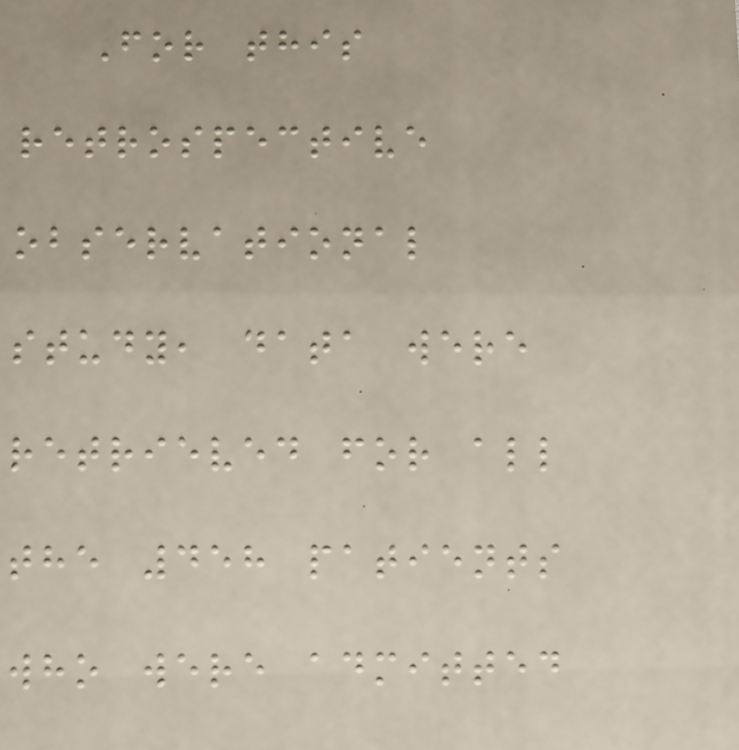For this
retrospective
observational
study, data were
retrieved for all
the 458 patients
who were admitted
